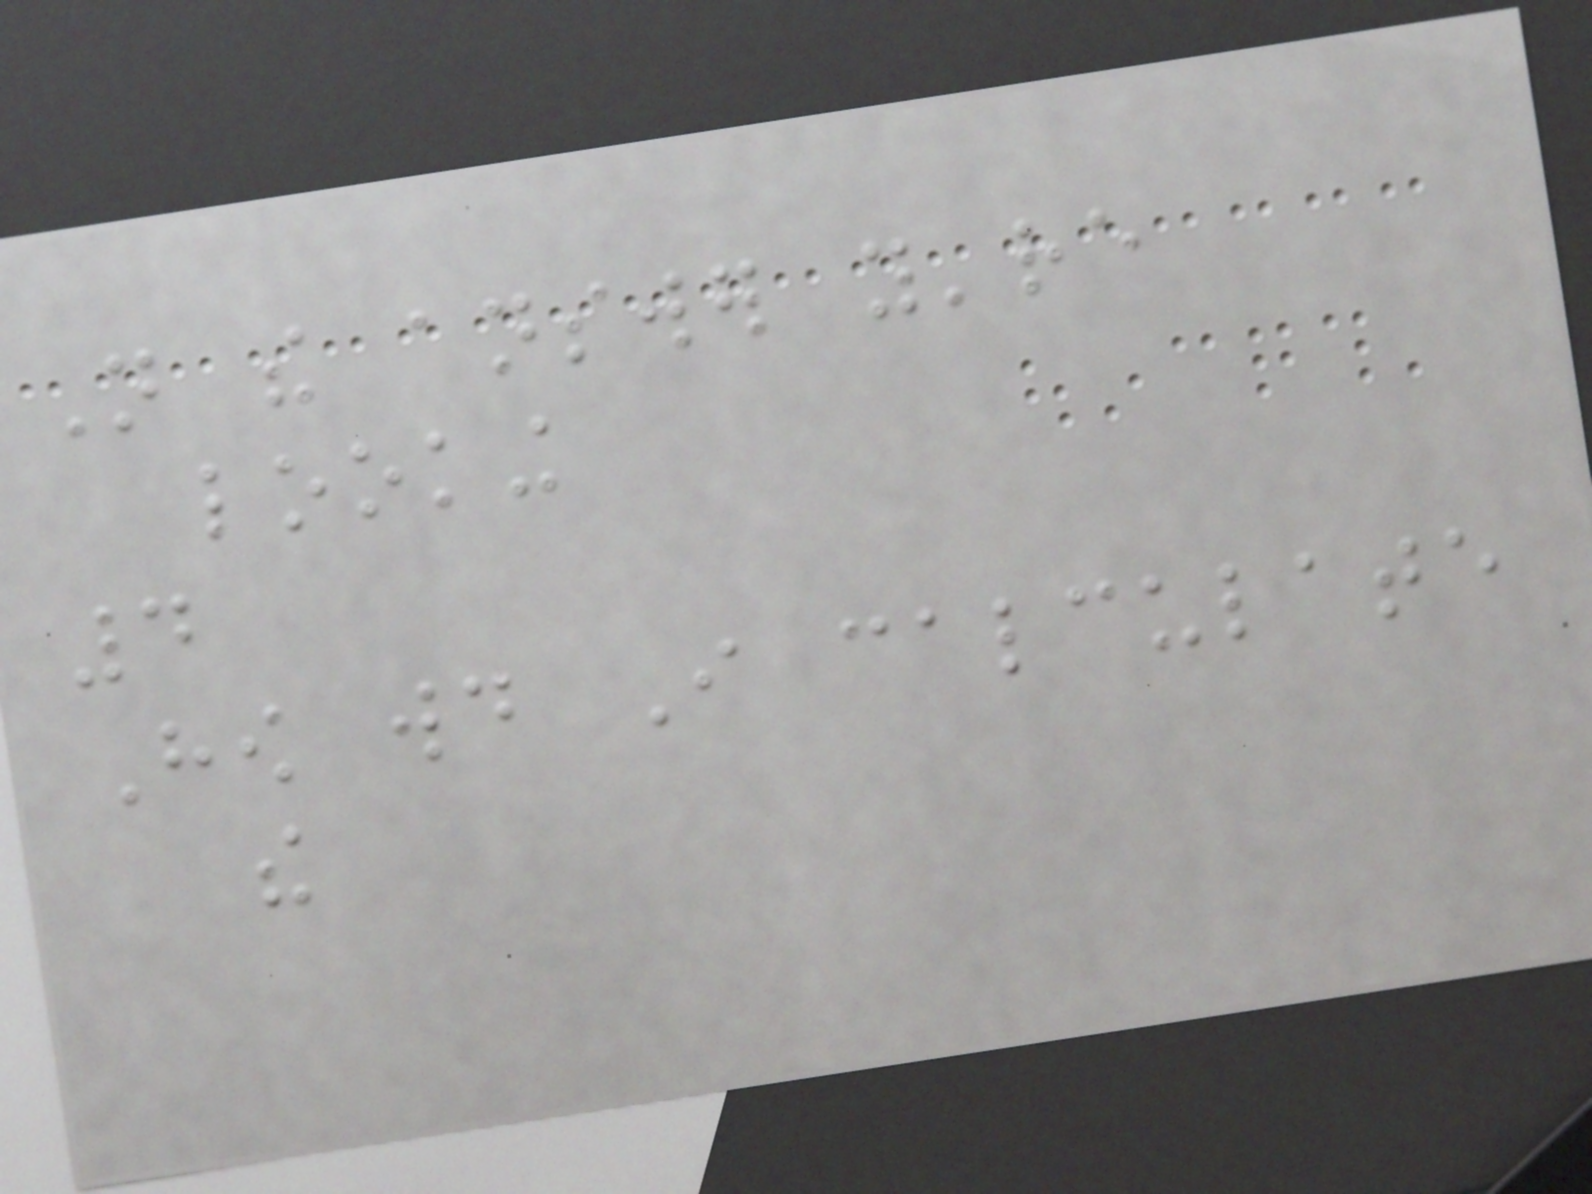Not the answer you're
looking
4
How would I calculate
the
